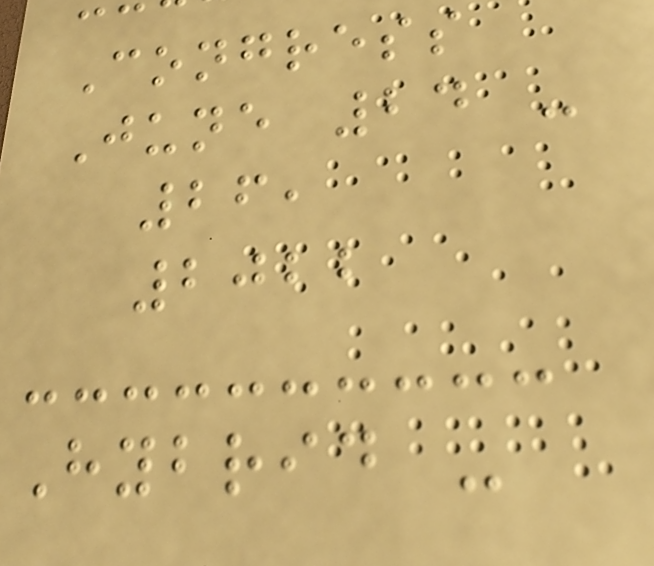Congress
June 24 -
26,
2022
Hybrid -
